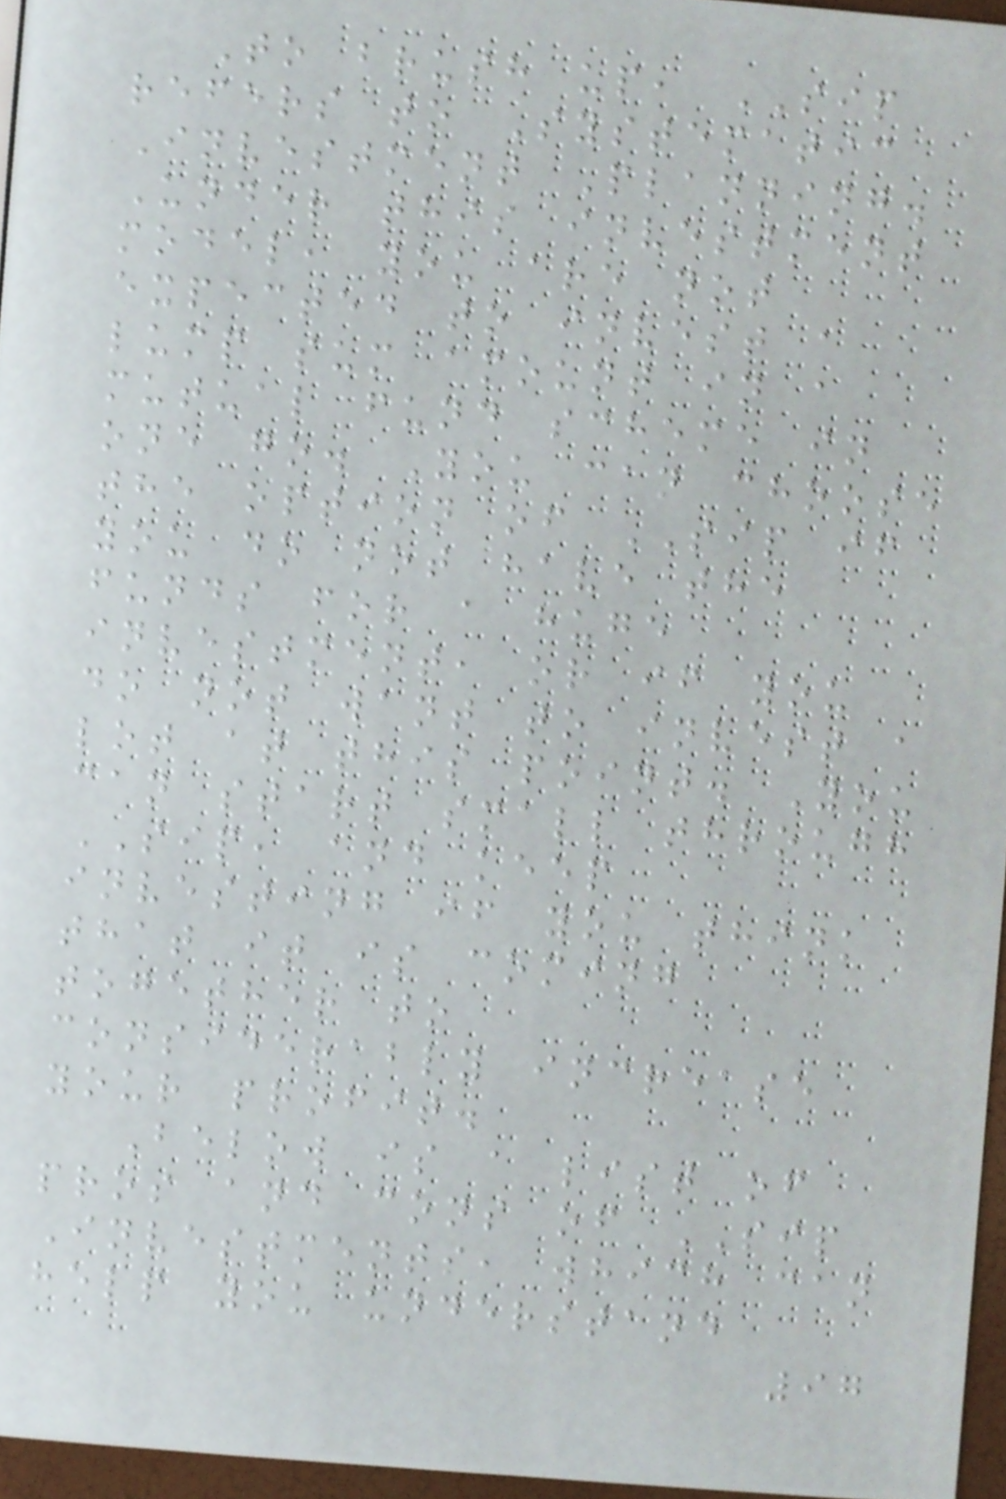To brush up, SIP
refers to Systematic
Investment Planning.
Under this investment
model, you are not
expected to invest a
lump sum amount in a
mutual fund scheme in
one go. You can choose
the option of SIP if
you do not have the
funds for a huge
investment, or if you
do not want to invest a
lot at this point. You
can start small through
SIP, and keep
investing if you think
that it is coming
together to
considerably increase
your profit.
Below is a list of
pros and cons of SIP
Investments, which can
help you understand
97
